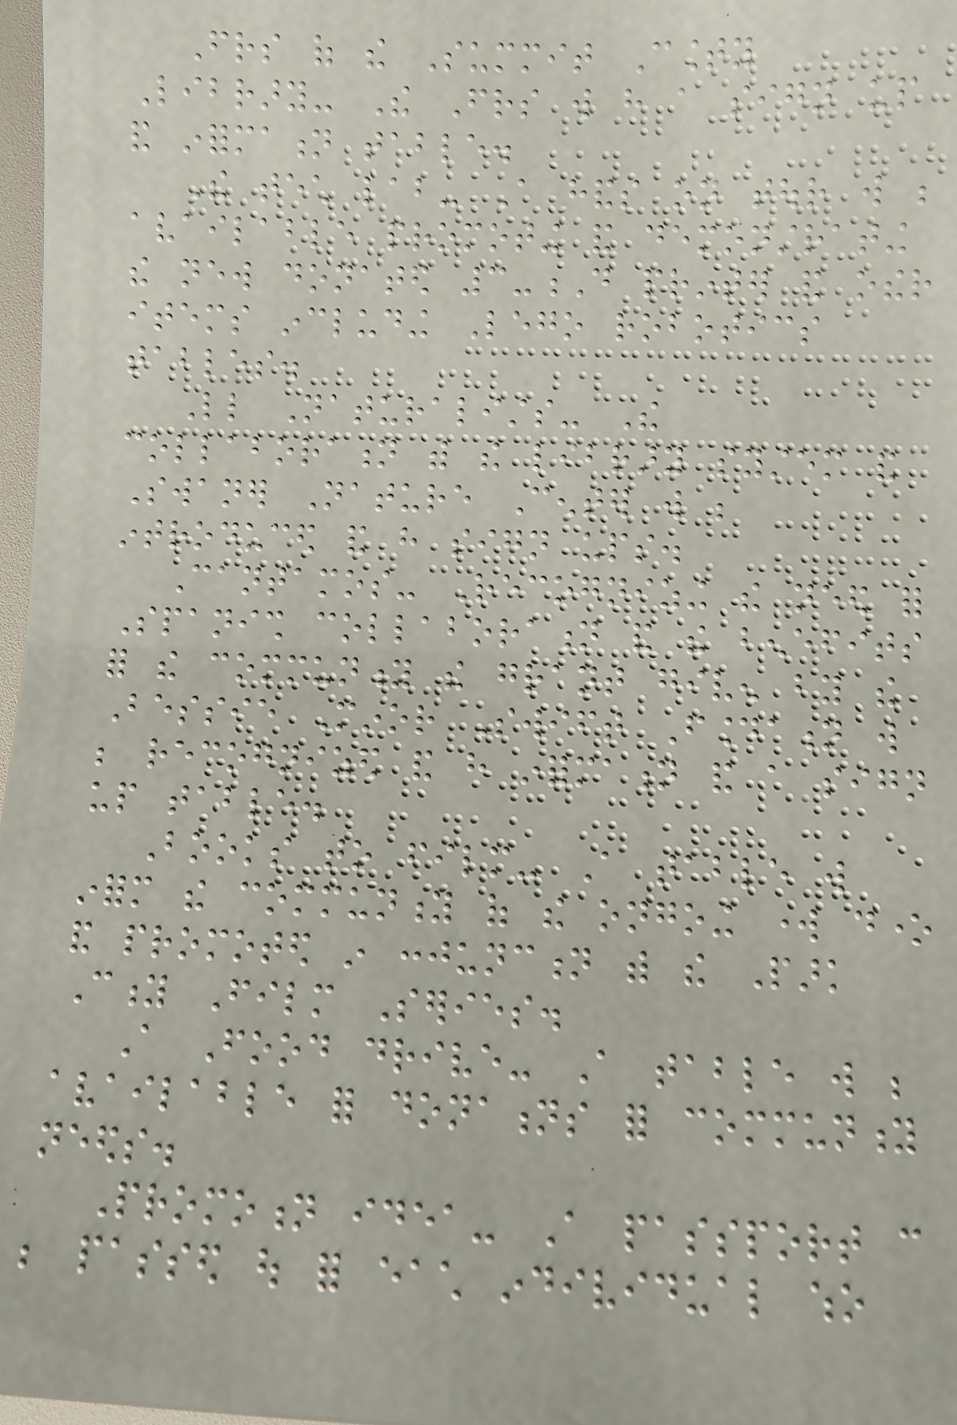Friends of the Summit County
Library- The Friends will have a sign up
and information table.
The tech lab- A hands on tour will be
available promoting and demonstrating
the new donated 3-D printer and other
items including Lego robotics
tables.
Little Naturalists- The
collaboration with the library system and
Swaner Nature Center will be
introduced and have sign ups.
Cantamos- Recognizing the need for
Spanish collaboration and the benefits
for the community the grant given by the
Bessie Minor Swift Foundation will
be recognized and have information and a sign
up table.
Books to film- A table will
inform the community of the ongoing work done
and promoted in conjunction with the Park
City Film Series.
A Food drive- A table will be
available for donations for community
needs.
Promotion idea- A passport can
be passed out for each individual who
